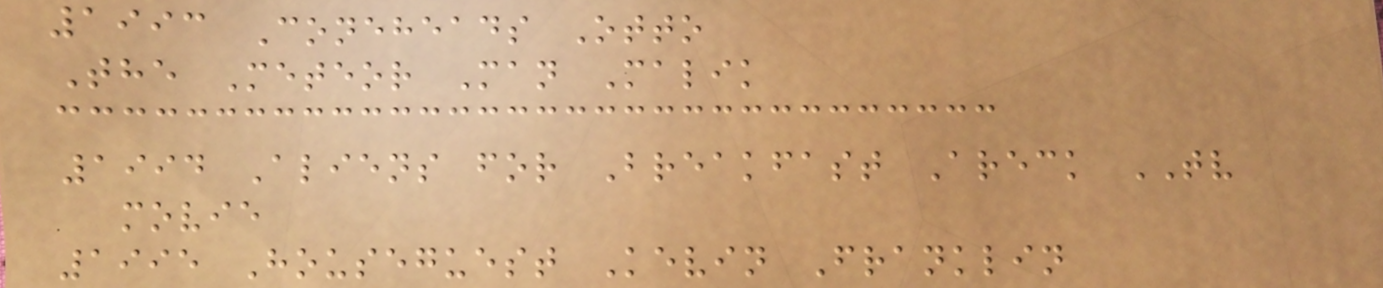1993 Coneheads Otto
The Meteor Man Malik
1994 Aliens for Breakfast Areck TV
movie
1995 Houseguest Kevin Franklin
